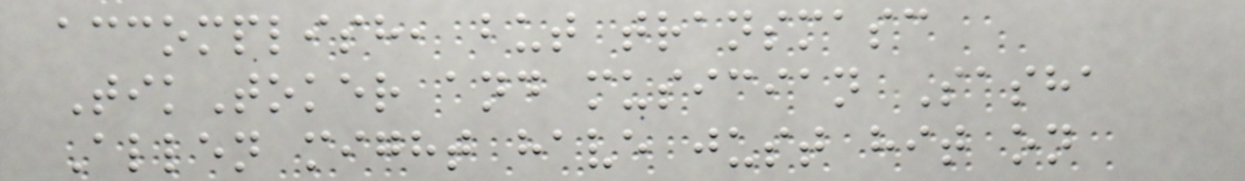accomplish, but transmasc
TikToker and musician Sasha
Allen might have just hit on
